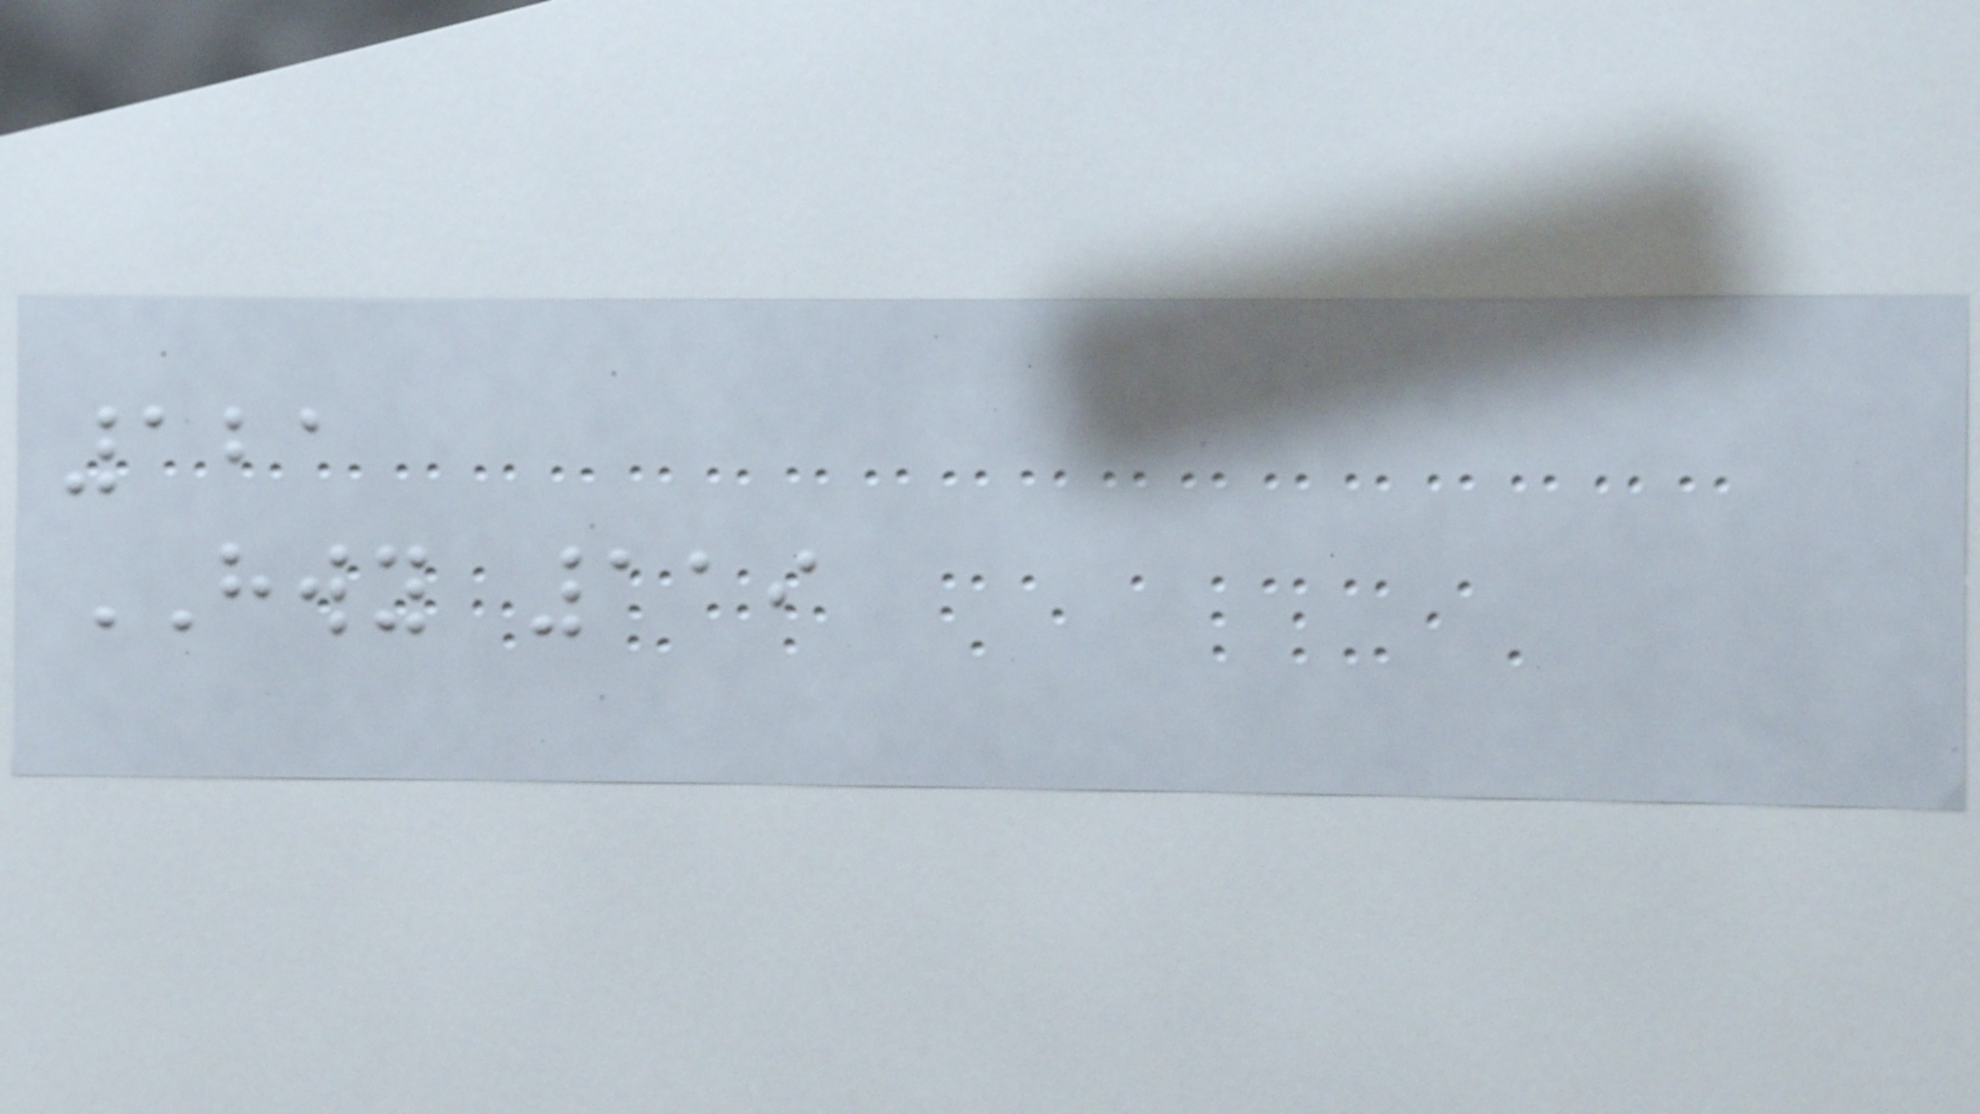121
HWY 119
